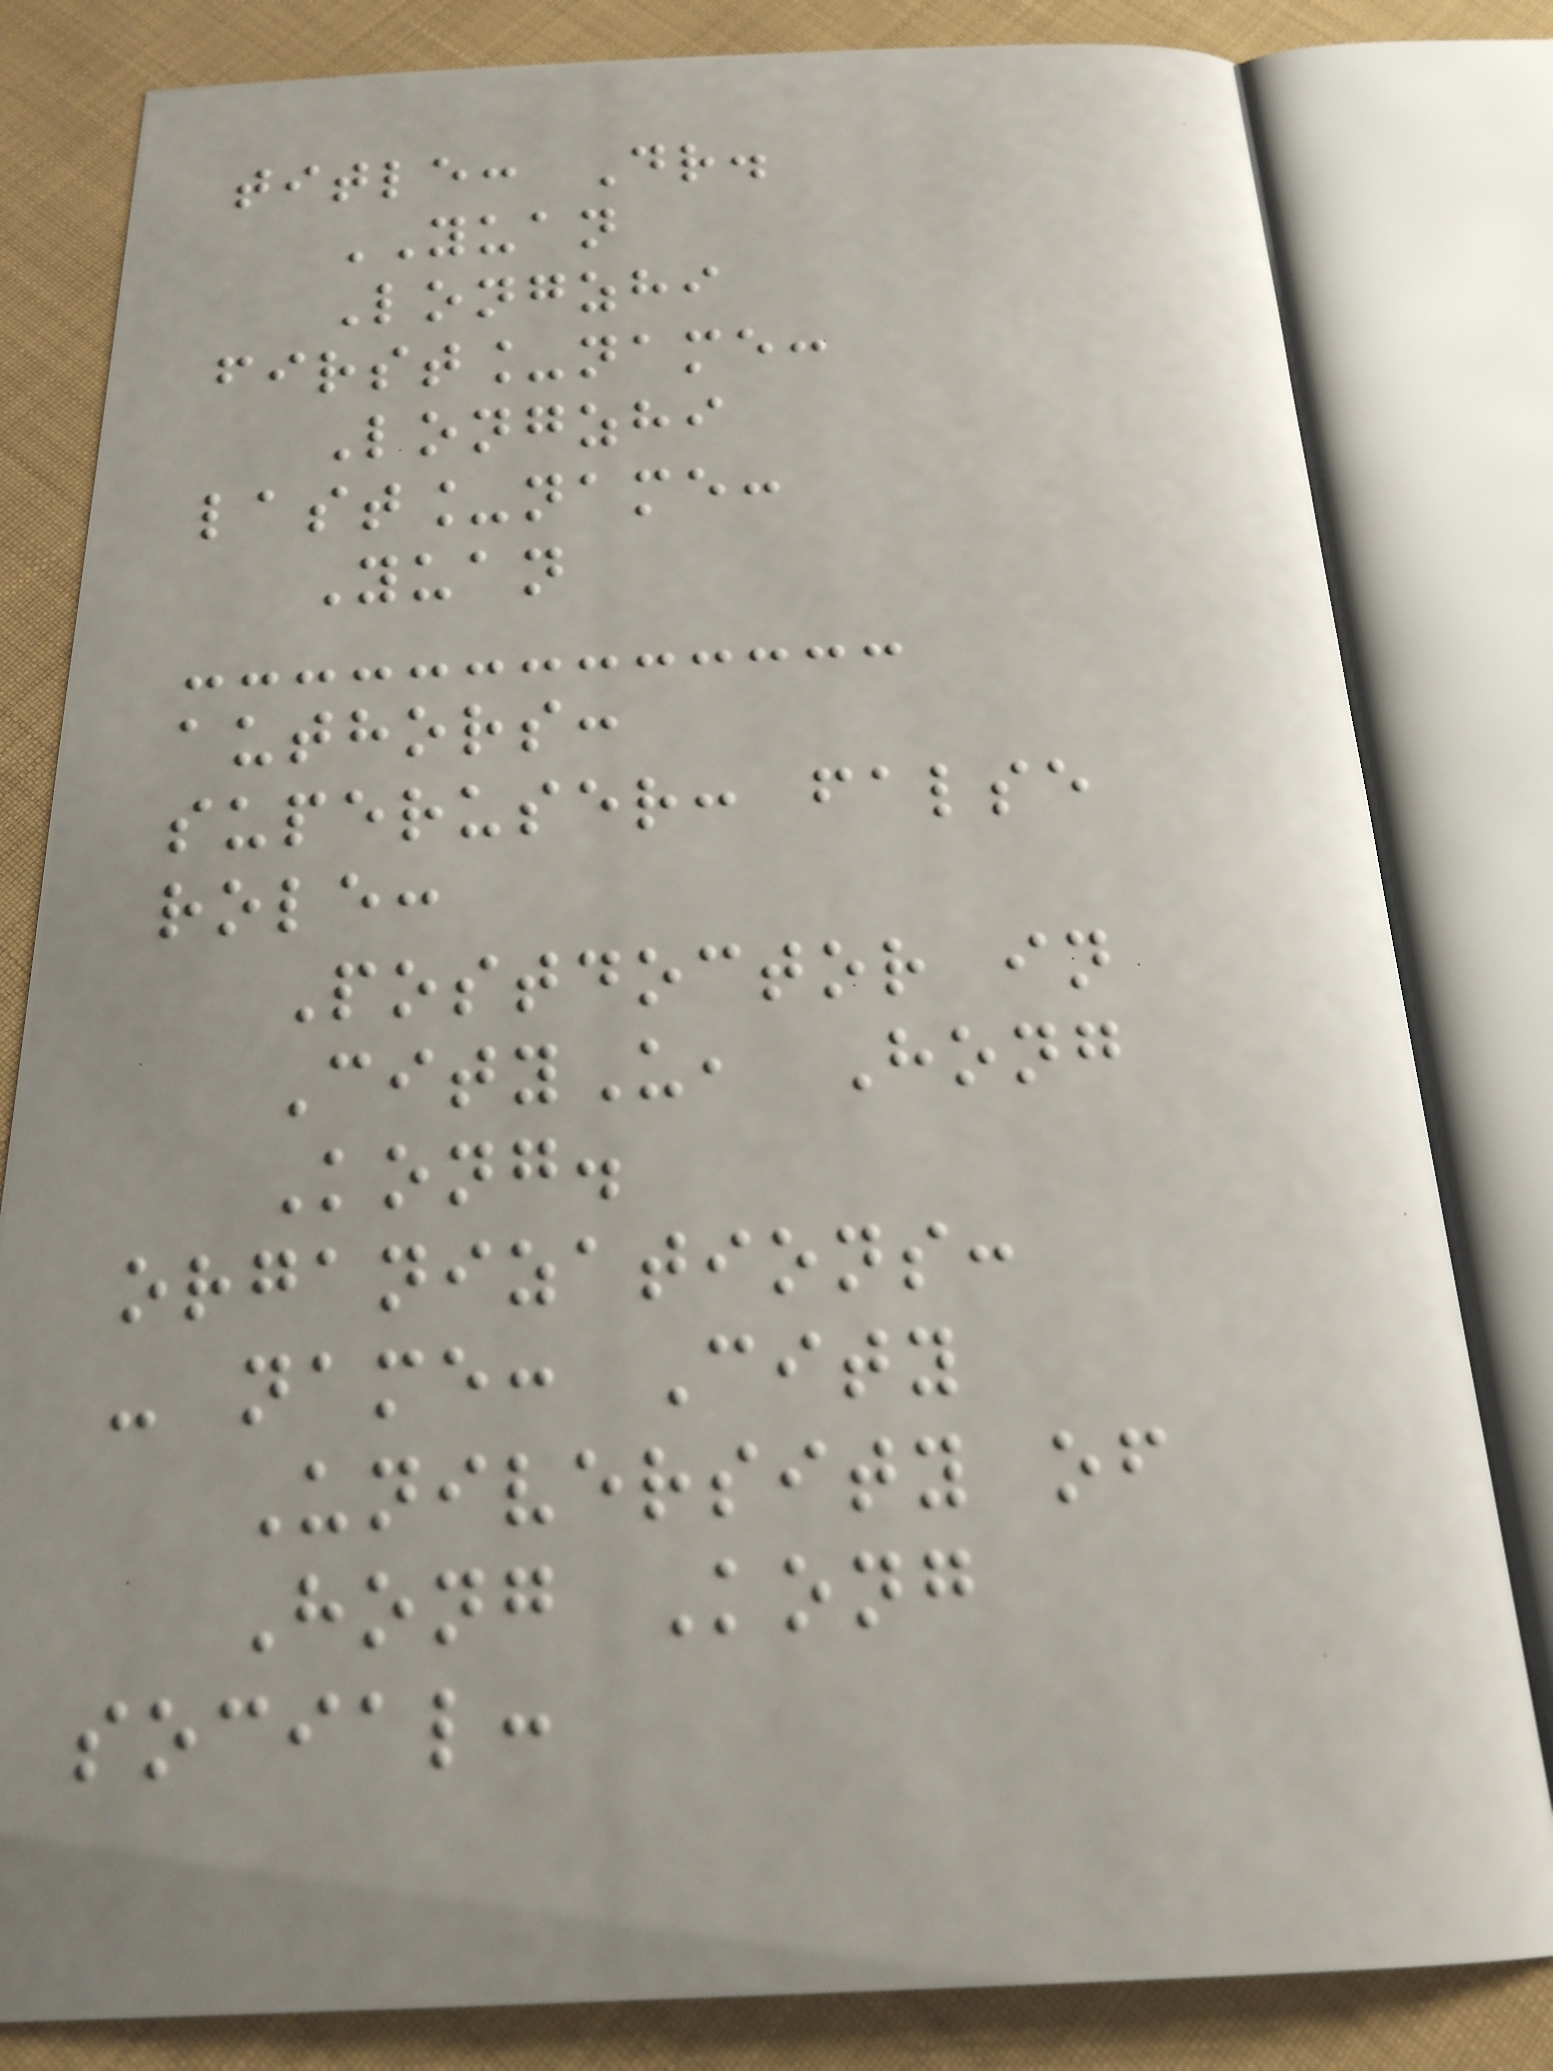title: Dr.
YUAN
Longzhi
first_name:
Longzhi
last_name:
Yuan
authors:
superuser: false
role:
Postdoctor in
CityU, Hong
Kong.
organizations:
- name: City
University of
Hong Kong
social:
